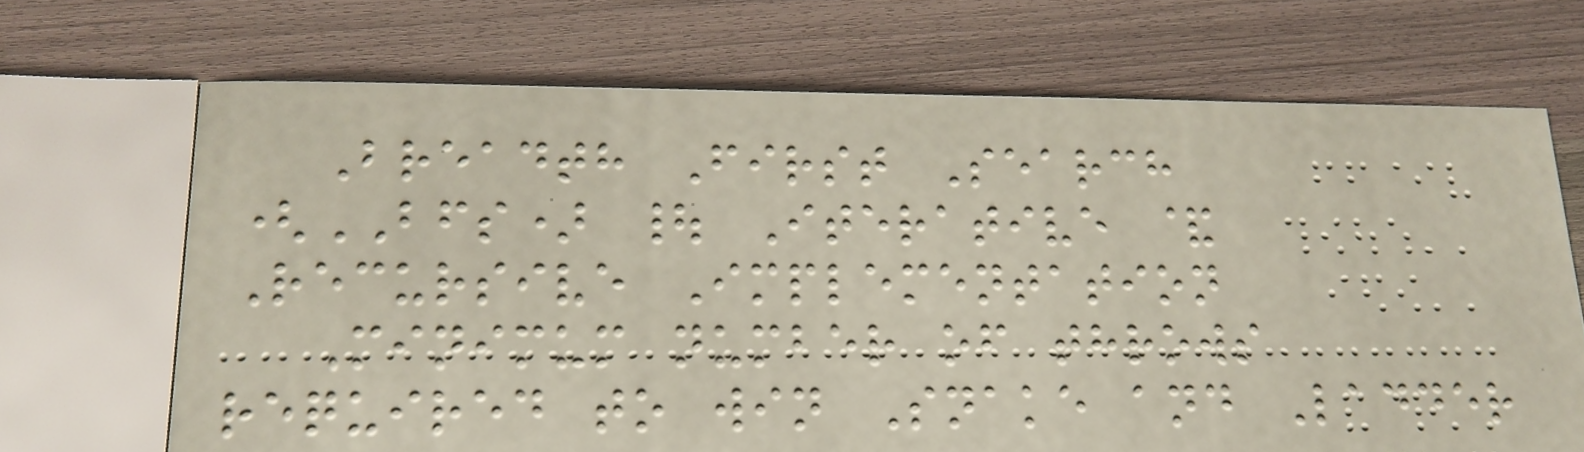Breadth First Search
(BFS) | Iterative &
Recursive Implementation
Minimum number of throws
required to win Snake and Ladder
